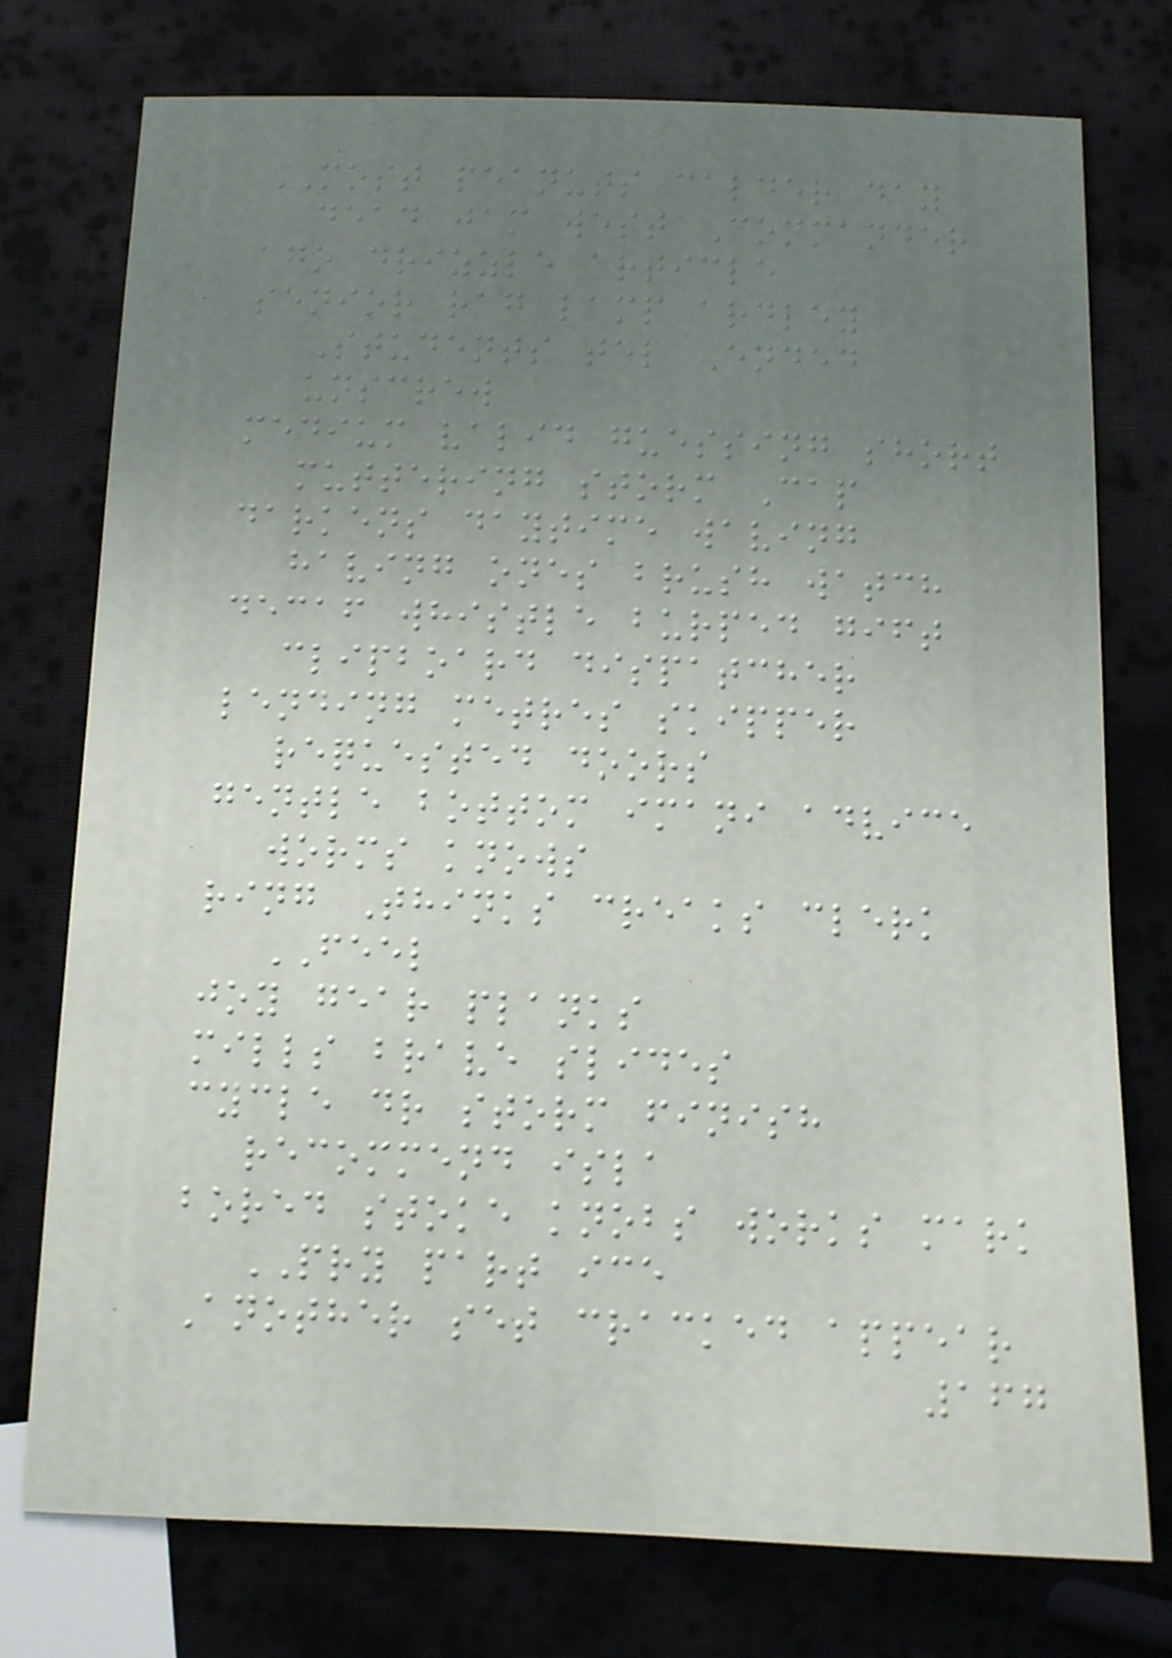MOST peanuts calder day
dead jam west Commander
ago drizzle article
senior rag lamp ardley
Students tel Ended
unscrew
medium valid guessing short
muttering storm Cap
darkens daytime waving
having ones brush watch
decaf whistle burped gift
clipboard dispatcher
lending metres skipper
requested doors
gentle bottom imani advice
worms knows
ring Thinks creaks clerk
FEEL
joy gear planks
mills brave slides
cycle dr storm finish
recommend isla
bored stoke knobs works mark
PRY part ice
Another set cracked appear
167
